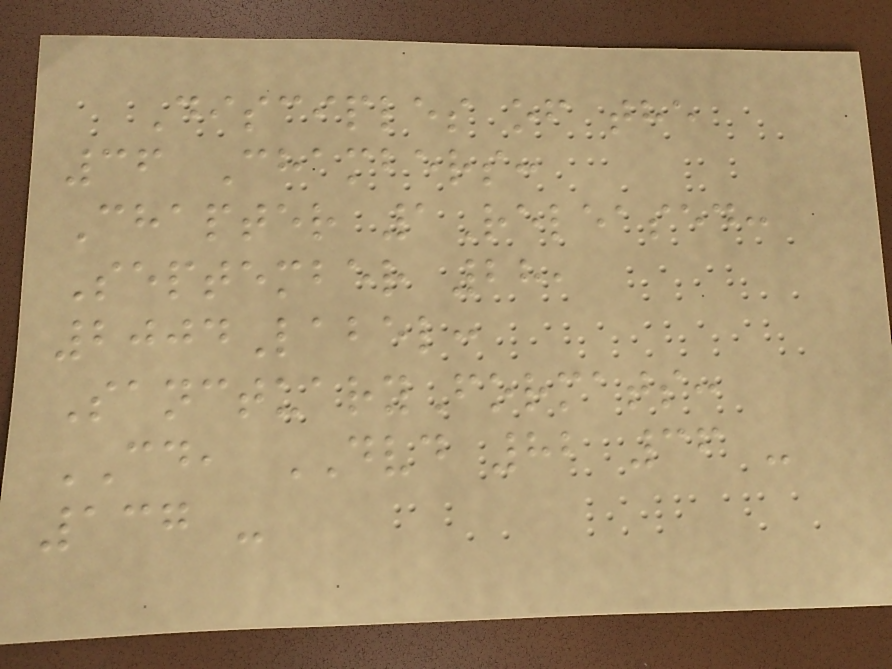Disciples of the
36 Chambers:
Chapter 1Released:
September 28,
2004Label:
SanctuaryFormats:
CD, DVD 82 36 -
137 -
